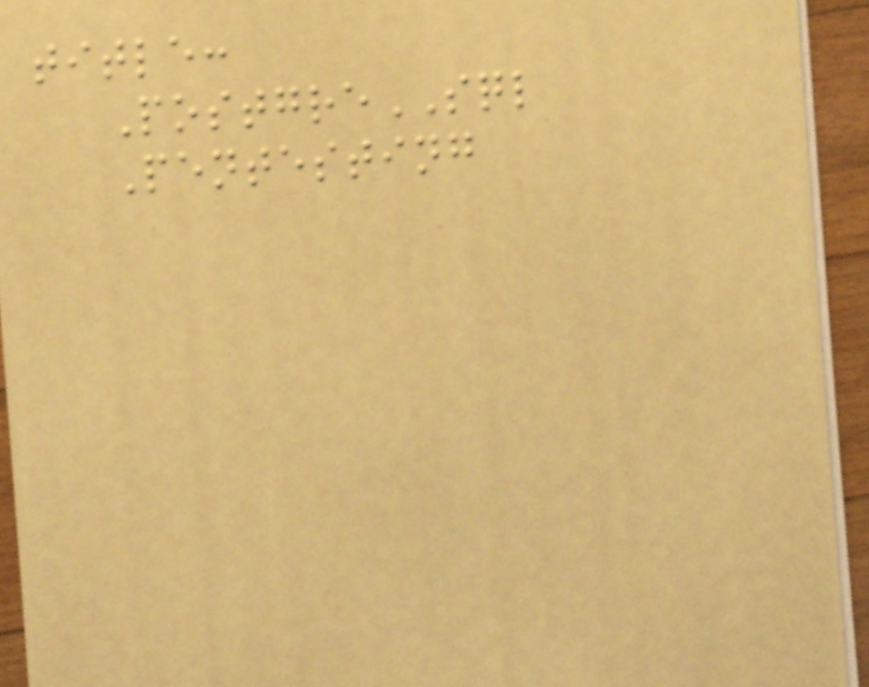title:
PostgreSQL
Pentesting
